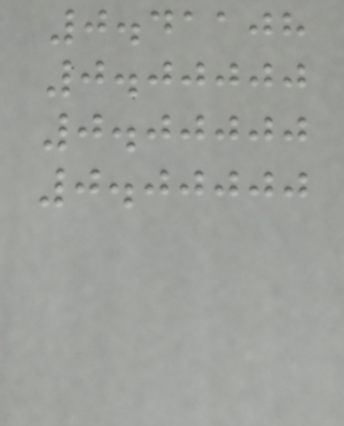0.41108
0.00000
0.00000
0.00000
